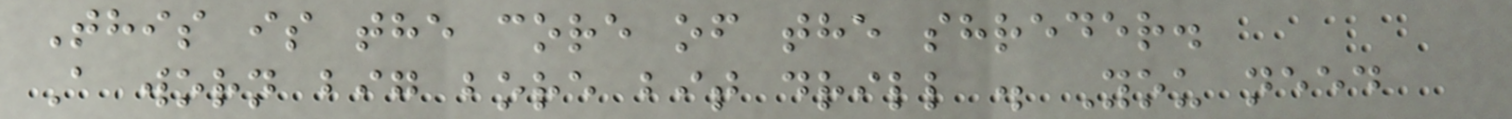This is the core of the shreder.
A worn big bore bit drill . You need
